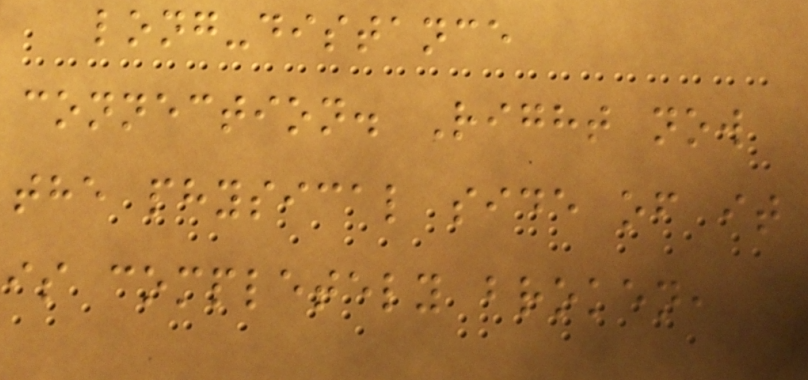long-distance
connection. Right now
the physical side of it
is completely broken,
